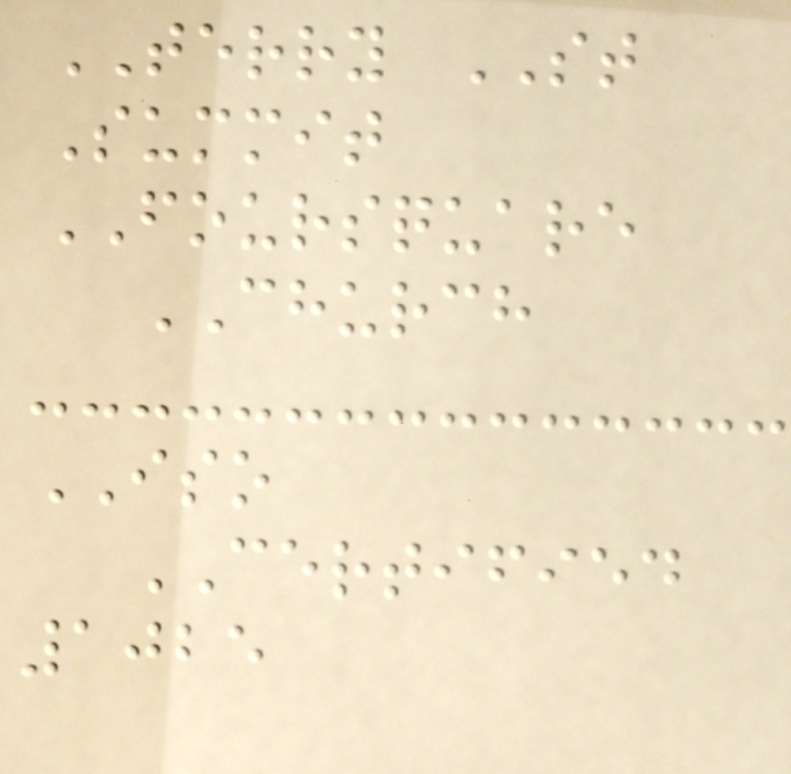TERRY ST
Summit
FOURSQUARE
CHURCH
ISO
CERTIFIED
1025
